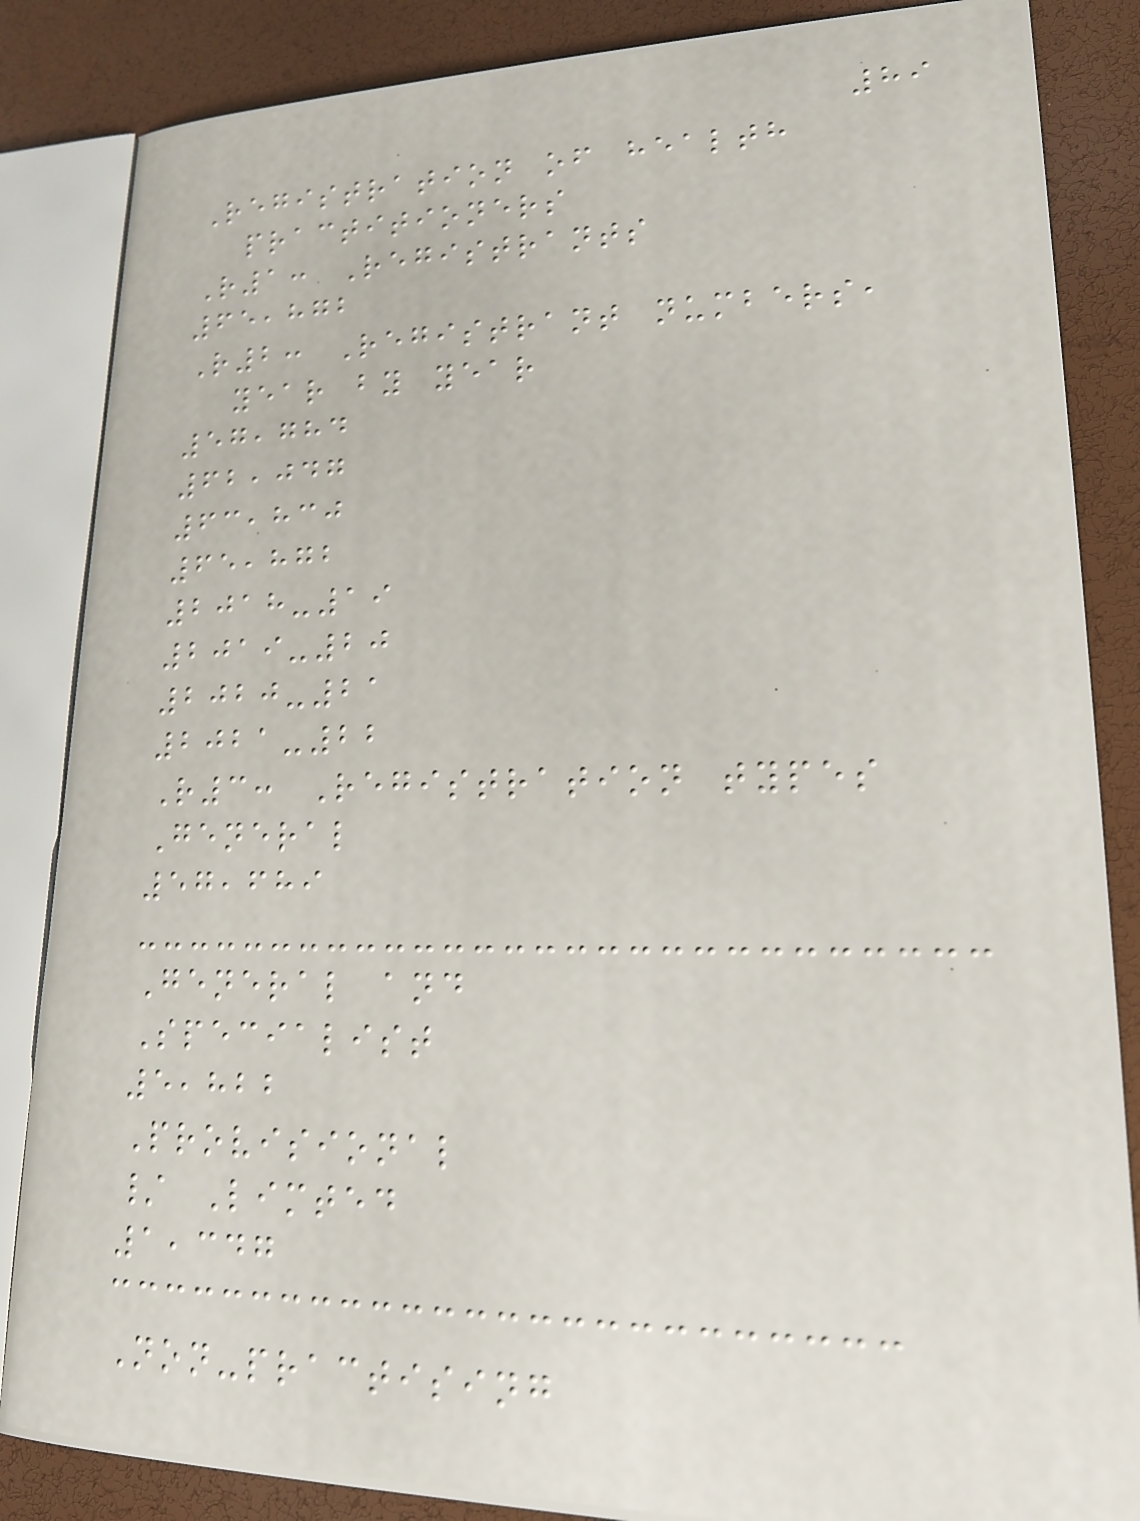89
Registration of health
practitioners
R1: Registrants
65,872
R2: Registrant numbers,
year by year
57,784
62,047
63,830
65,872
2018-19
2019-20
2020-21
2021-22
R3: Registration types
General
57,689
General and
Specialist
5,822
Provisional
/ Limted
1,347
Non-practising
